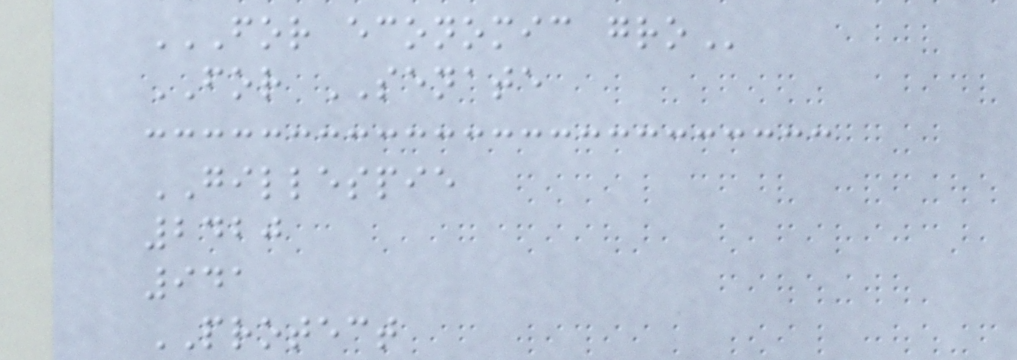FOR ECONOMIC GRO
FOR SENATE
GILLESPIE
2420
941
PROTECT
